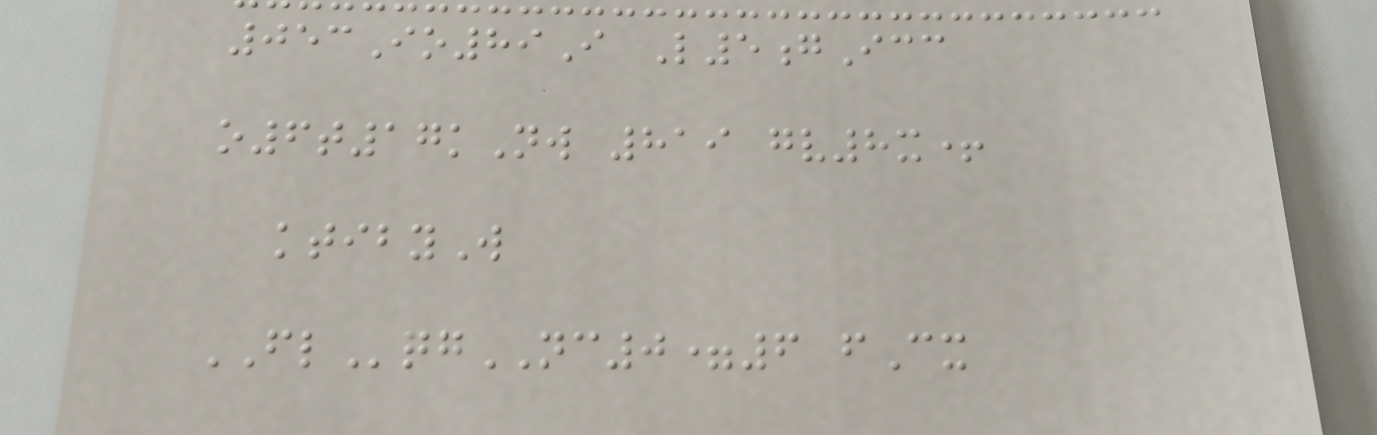053Io89I L5gIcc
o6t17kNw 819 gv8x+
ktibyW
FLqgNC0=6 fCx
